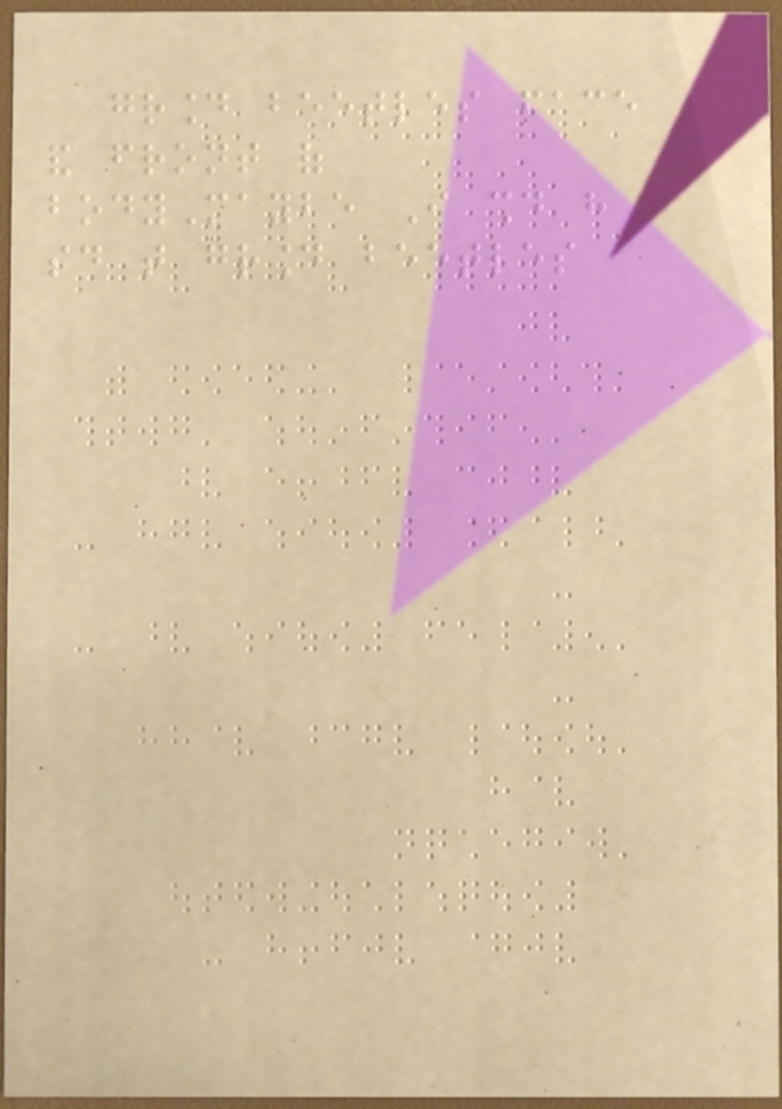ground beetles face
and front of
bodyMaybe I should have
said that ground beetles
